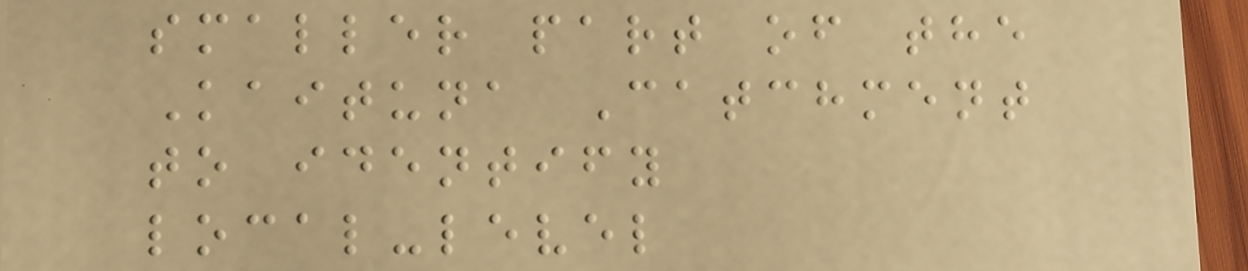smaller part of the
Kaituna Catchment
to identify
local-level
